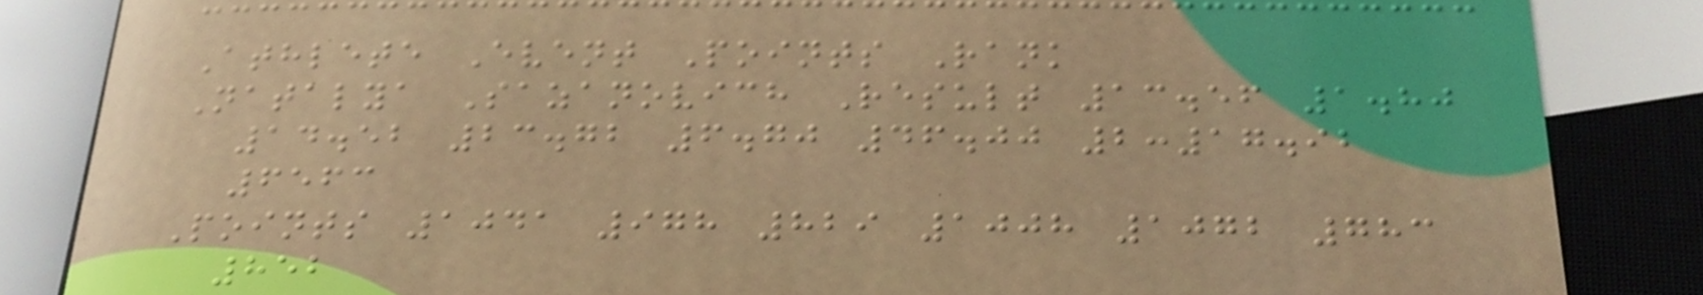Athlete Event Points Rank
Natalya Sazanovich Result 13.56 1.80
14.52 23.72 6.70 46.00 2:17.92
6563
Points 1041 978 829 1008 1072 783
852
